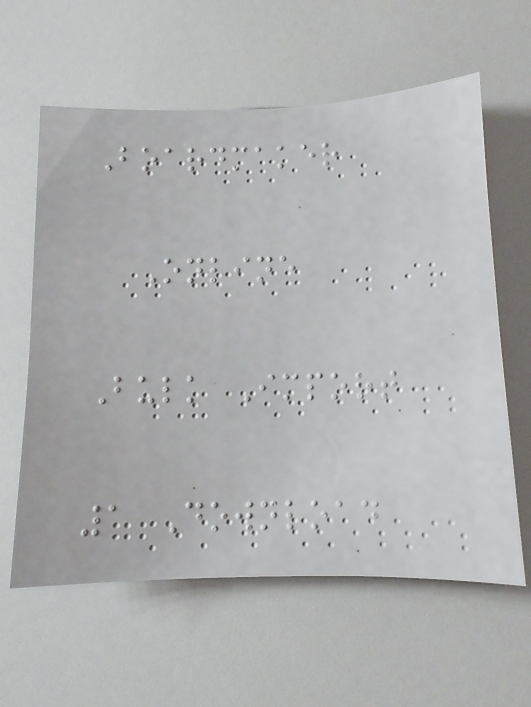Boardmaker
Online
Bulk Import
1 Download
